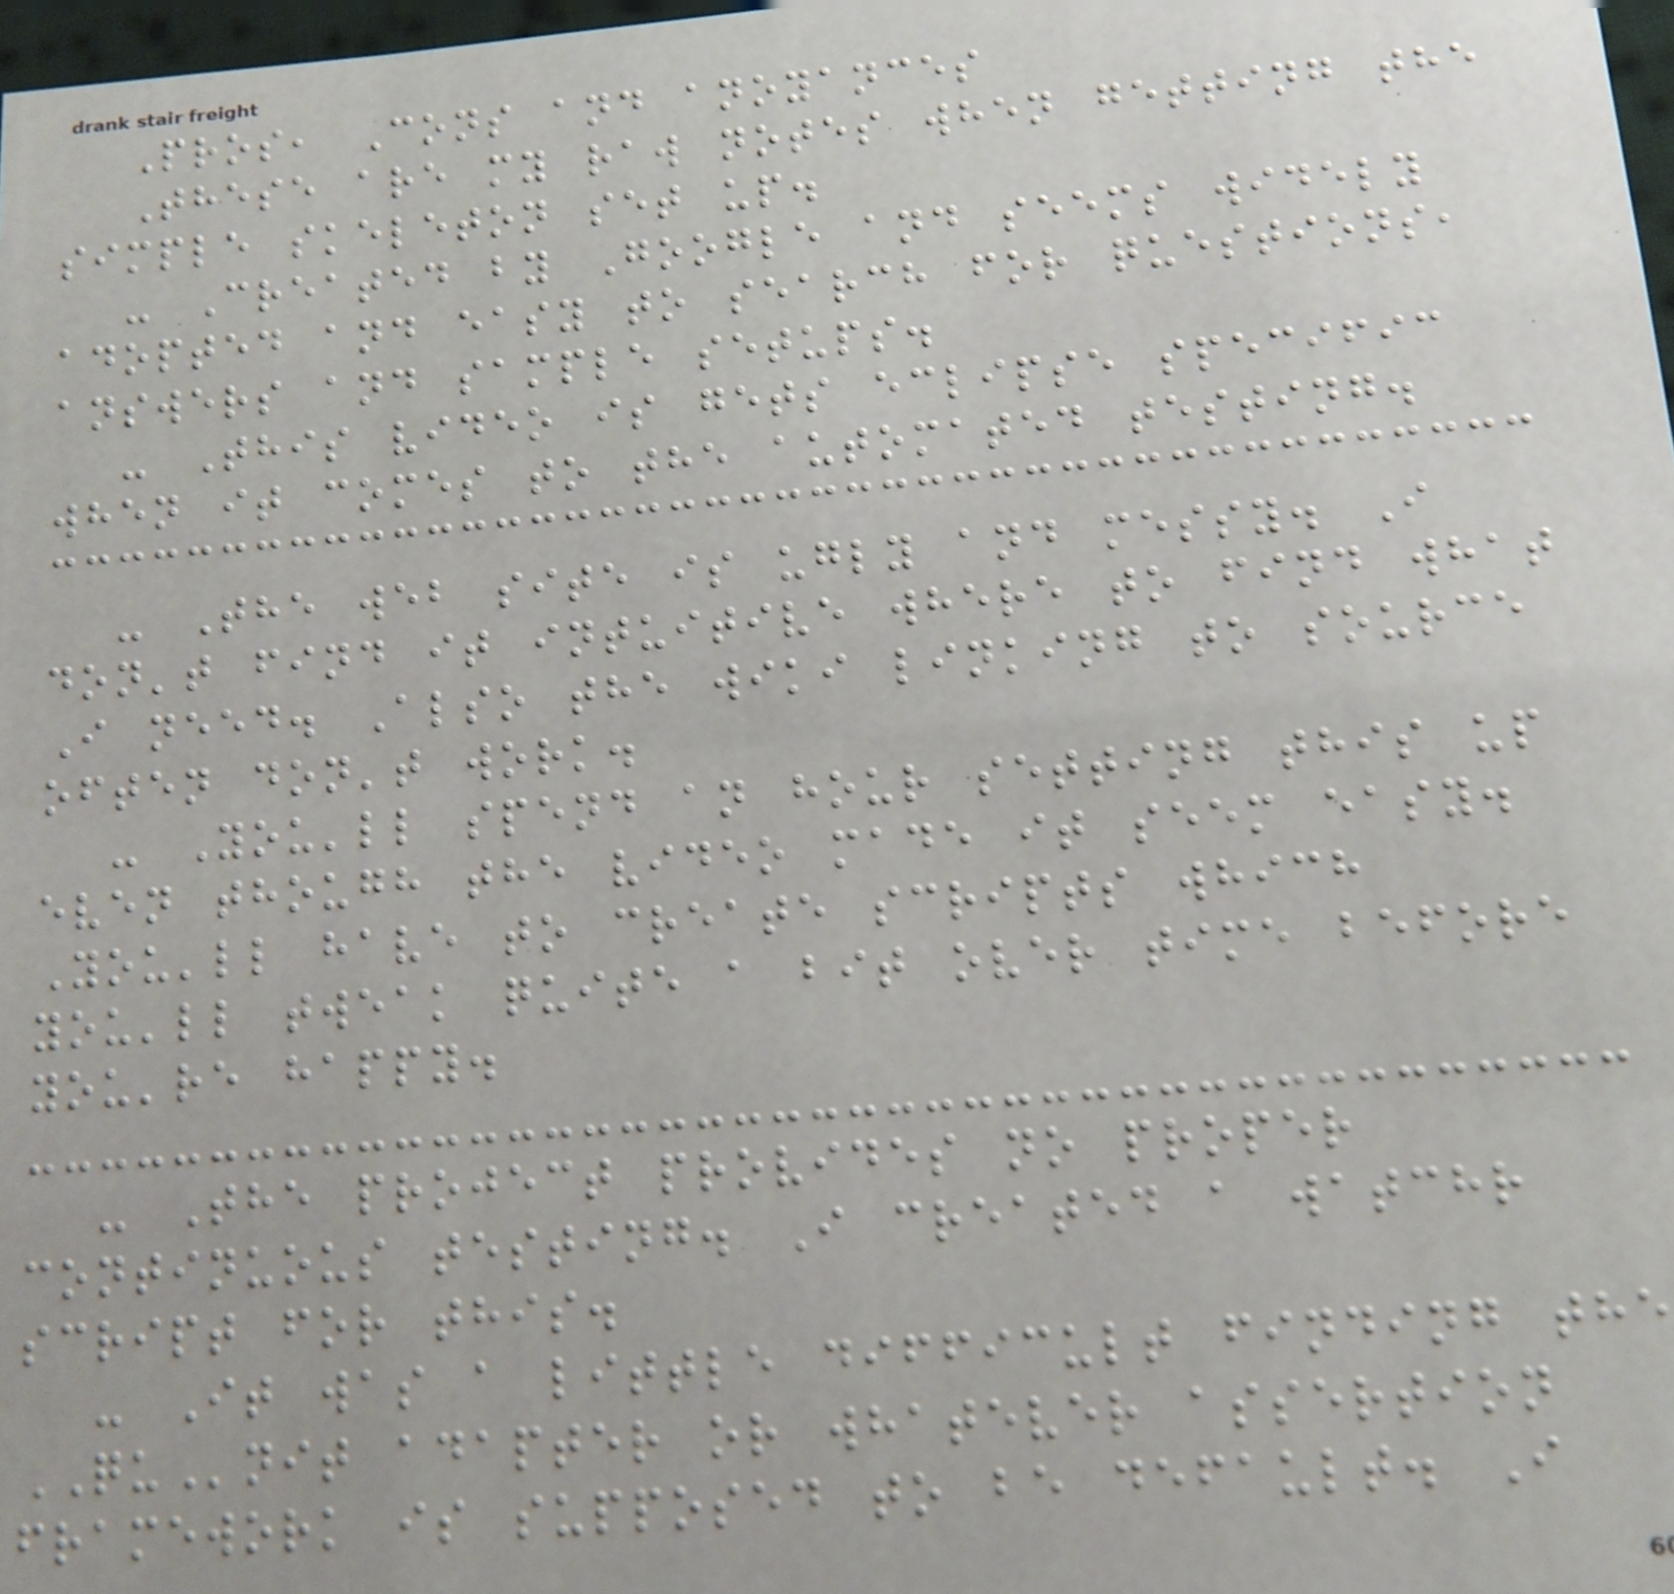Pros, Cons and anoyances
These are my raw notes when getting the
simple skeleton set up.
- Created by Google and seems widely
adopted and easy to search for questions,
answers and sample setups.
- This video is gets eclipse specific
when it comes to the automated testing.
- The web site is ugly and messy. I
don't find it intuitive where to find what
I need. Also the wiki linking to source
often don't work.
- You'll spend an hour setting this up
even though the video made it seem easy.
You'll have to create scripts which
you'll tweak quite a bit over time before
you're happy.
- The project provides no proper
continuous testing. I created a watchr
script for this.
- It was a little difficult finding the
QUnit adapter or whatever assertion
framework is supposed to be default. I
